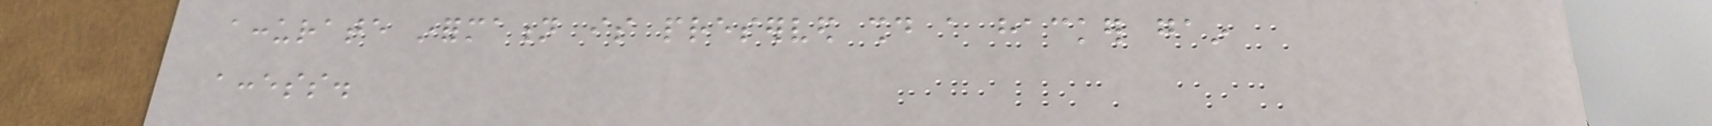accurate information is preserved should a hacker gain
access.
